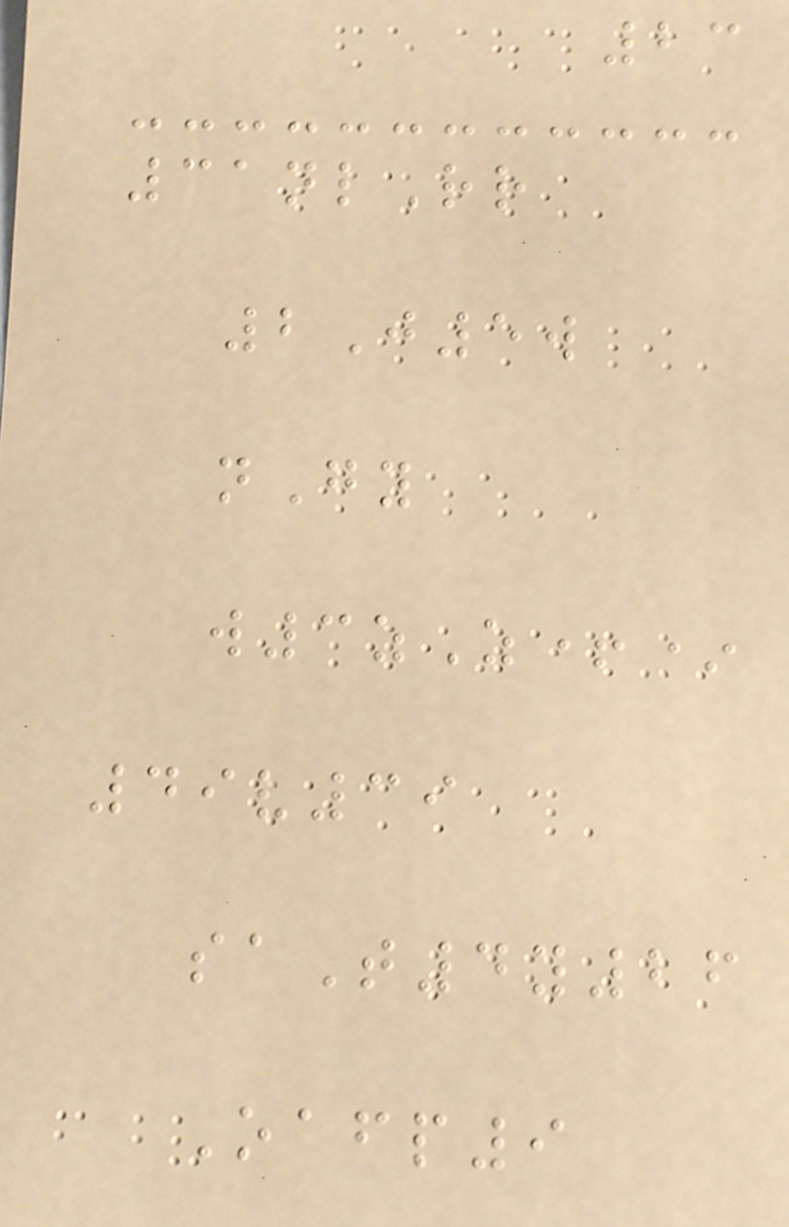23
31nlRr
2J5w
nGy
w3zZ+*
49v39
saT4y26
Oafp9
